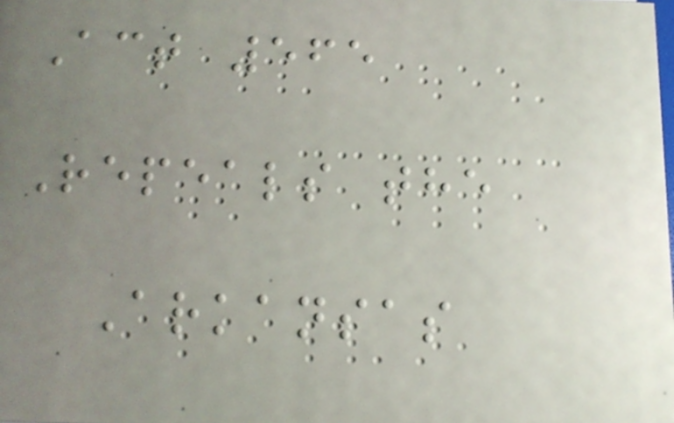Act 565
Repeals the
Arkansas
